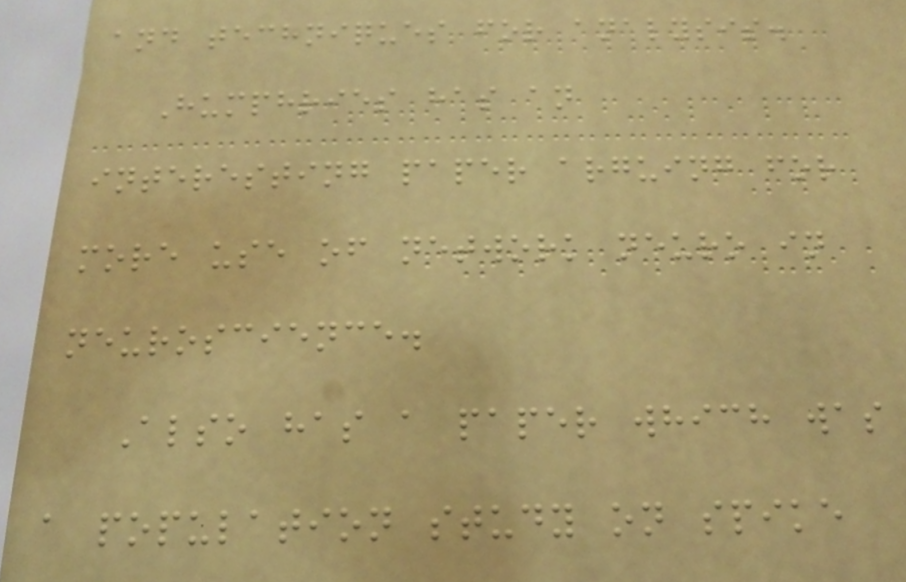and techniques for analysis.
Humphries has an
interesting paper arguing for
more use of network neuro in
neuroscience.
Also has a paper which was
a population study on spike
